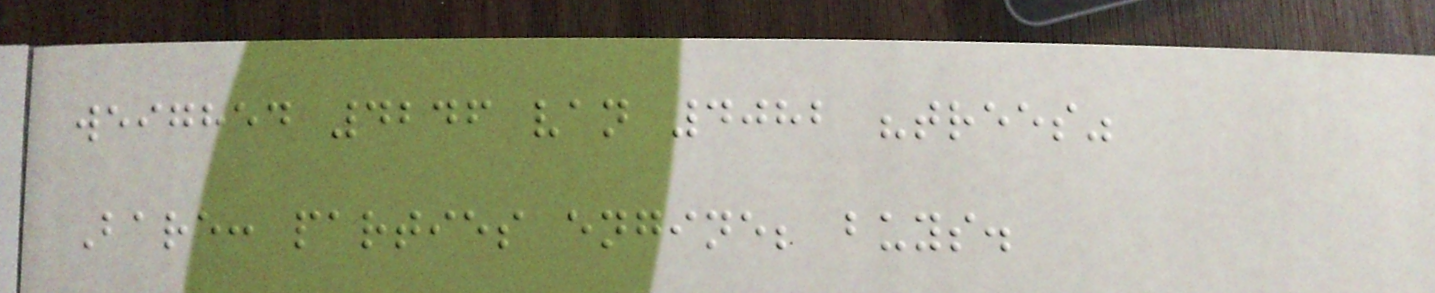weighed 4246 van 4082 "trees"
Bare: parties engine; buys.
